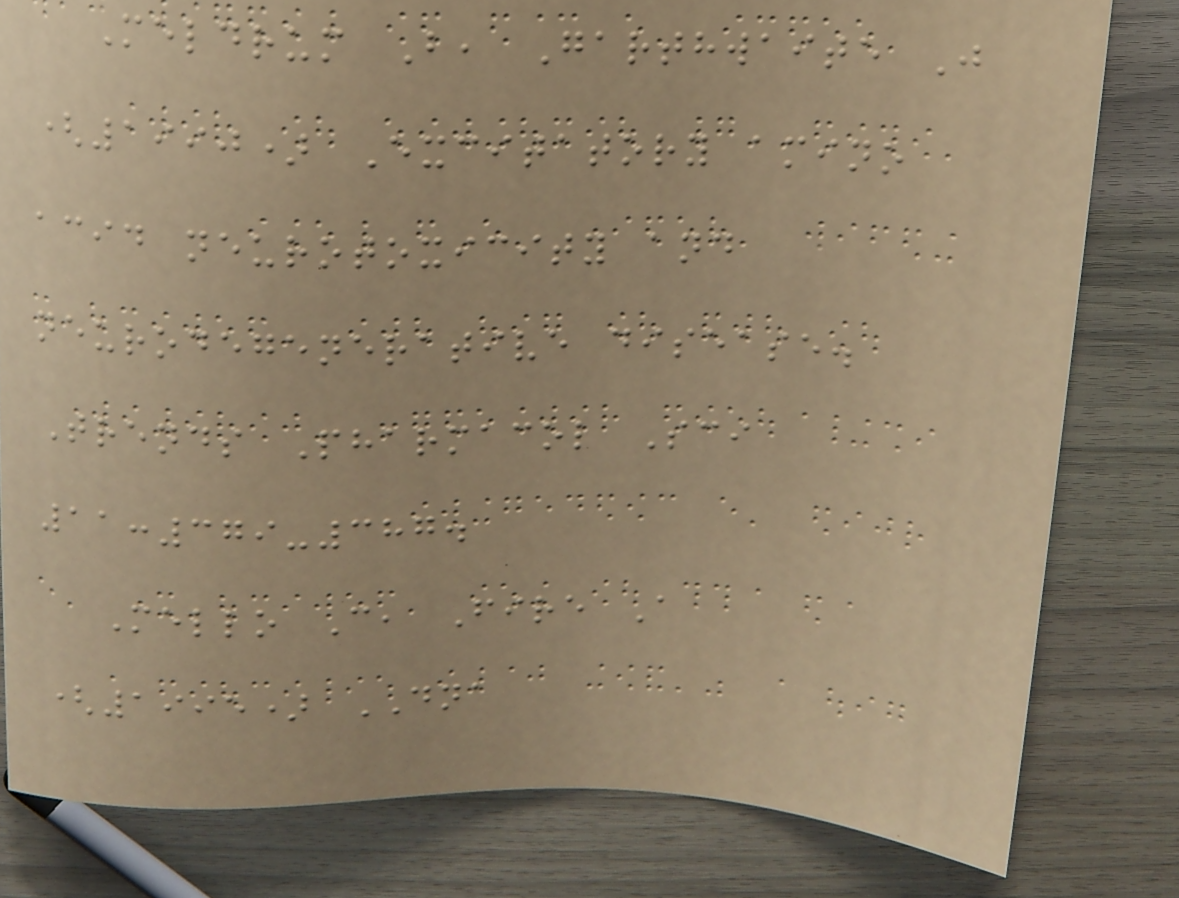Meldrum B, Garthwaite J
(1990) Excitatory amino
acid neurotoxicity and
neurodegenerative disease.
Trends Pharmacol Sci
11:379-387.
Mello C, Fire A
(1995) DNA
